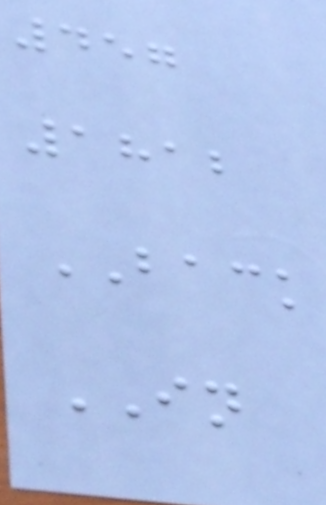457
1812
BACK
IN
